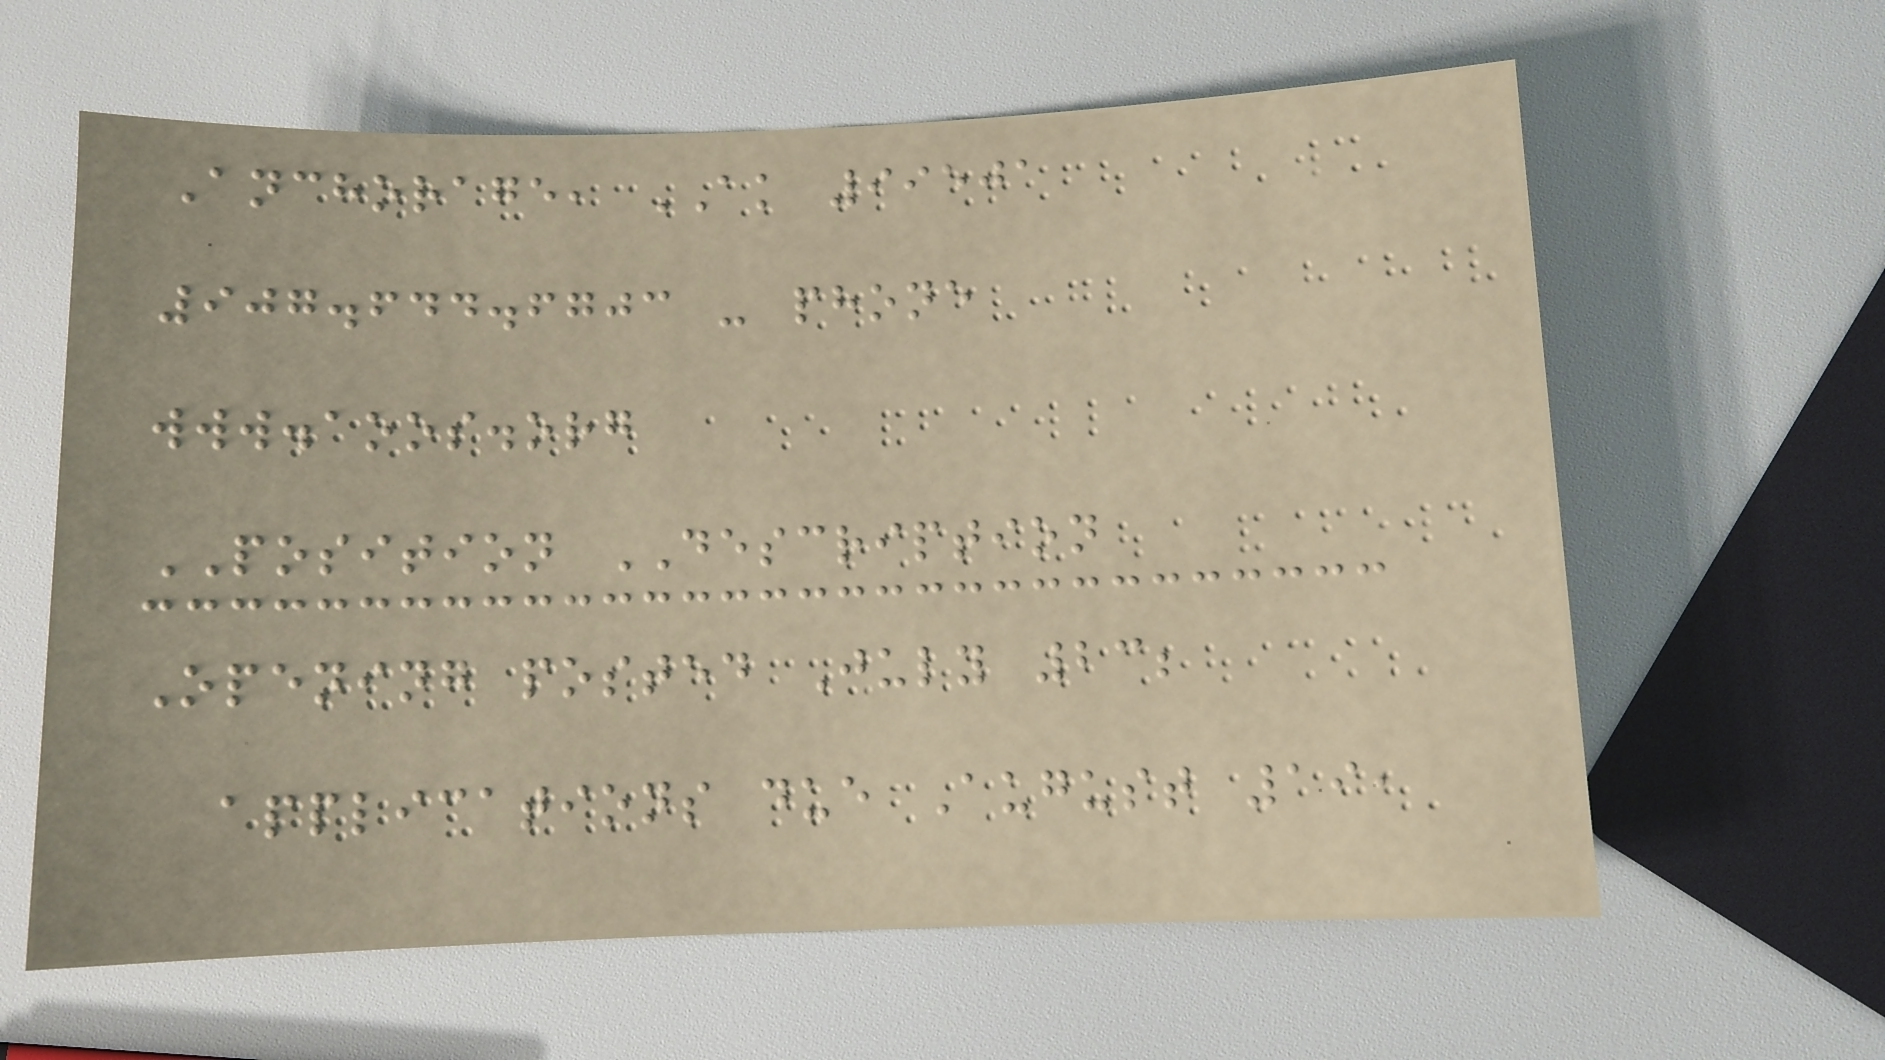Anchorage, AK 99501
907.644.6703 - phone
www.aoos.org
POSITION DESCRIPTION
Opening posted July 23;
applications due August 19,
